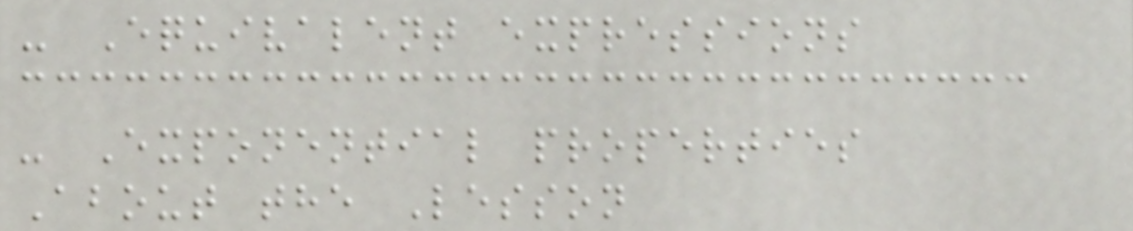- Equivalent expressions
- Exponential properties
About the Lesson
